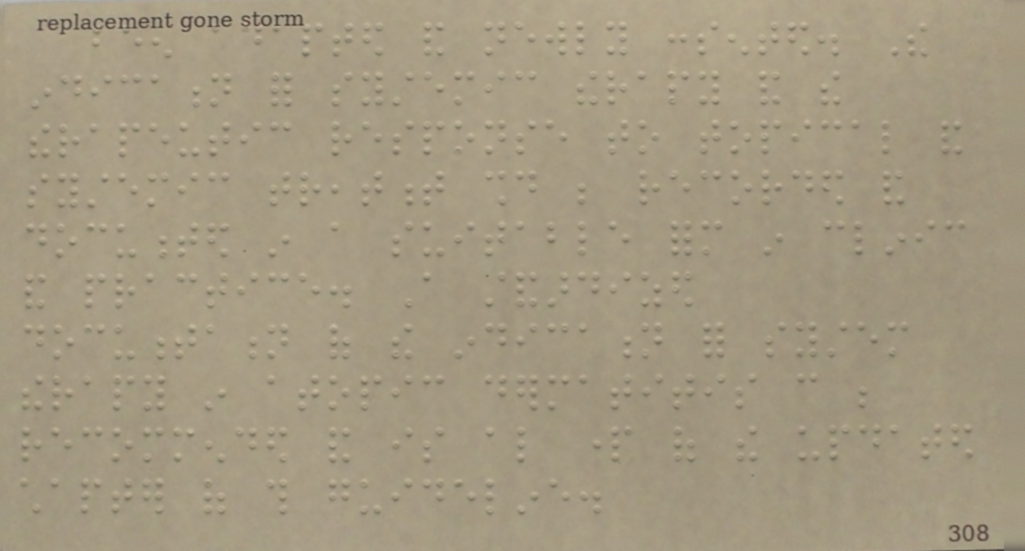been adapted and newly consented. The
indication for systemic therapy and the
therapeutic response to topical and
systemic treatment should be recorded and
documented in a suitable form in clinic
and practice. A standardized
documentation of the indication for system
therapy in atopic dermatitis can be
recommended and is also part of the updated
chapter of this guideline.
